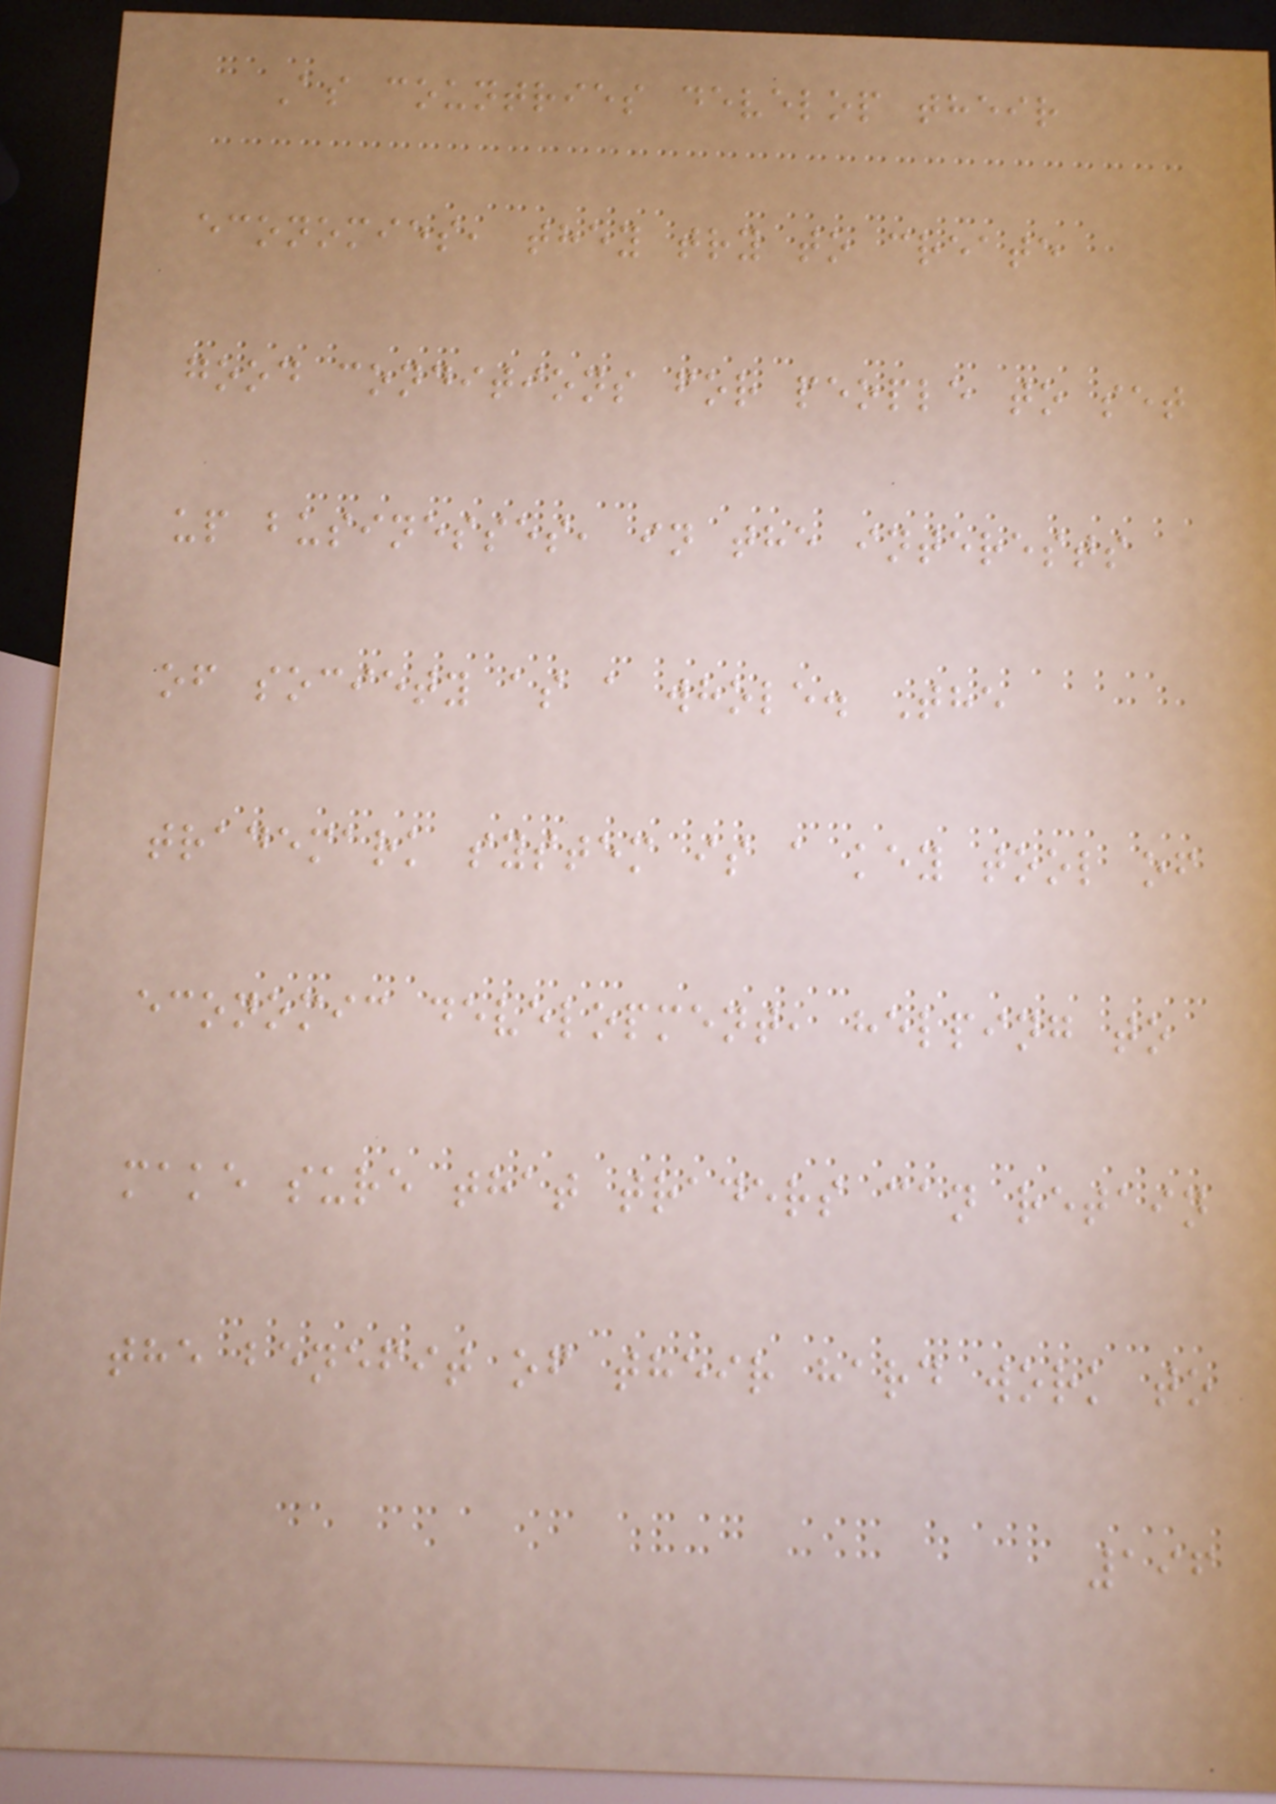As countries develop their
economies, they try to create
good conditions for people to set
up businesses, in the interests
of society as a whole. The
trademark system is a key tool of
economic development, helping to
make sure that traders can retain
the benefit of their hard work to
196
